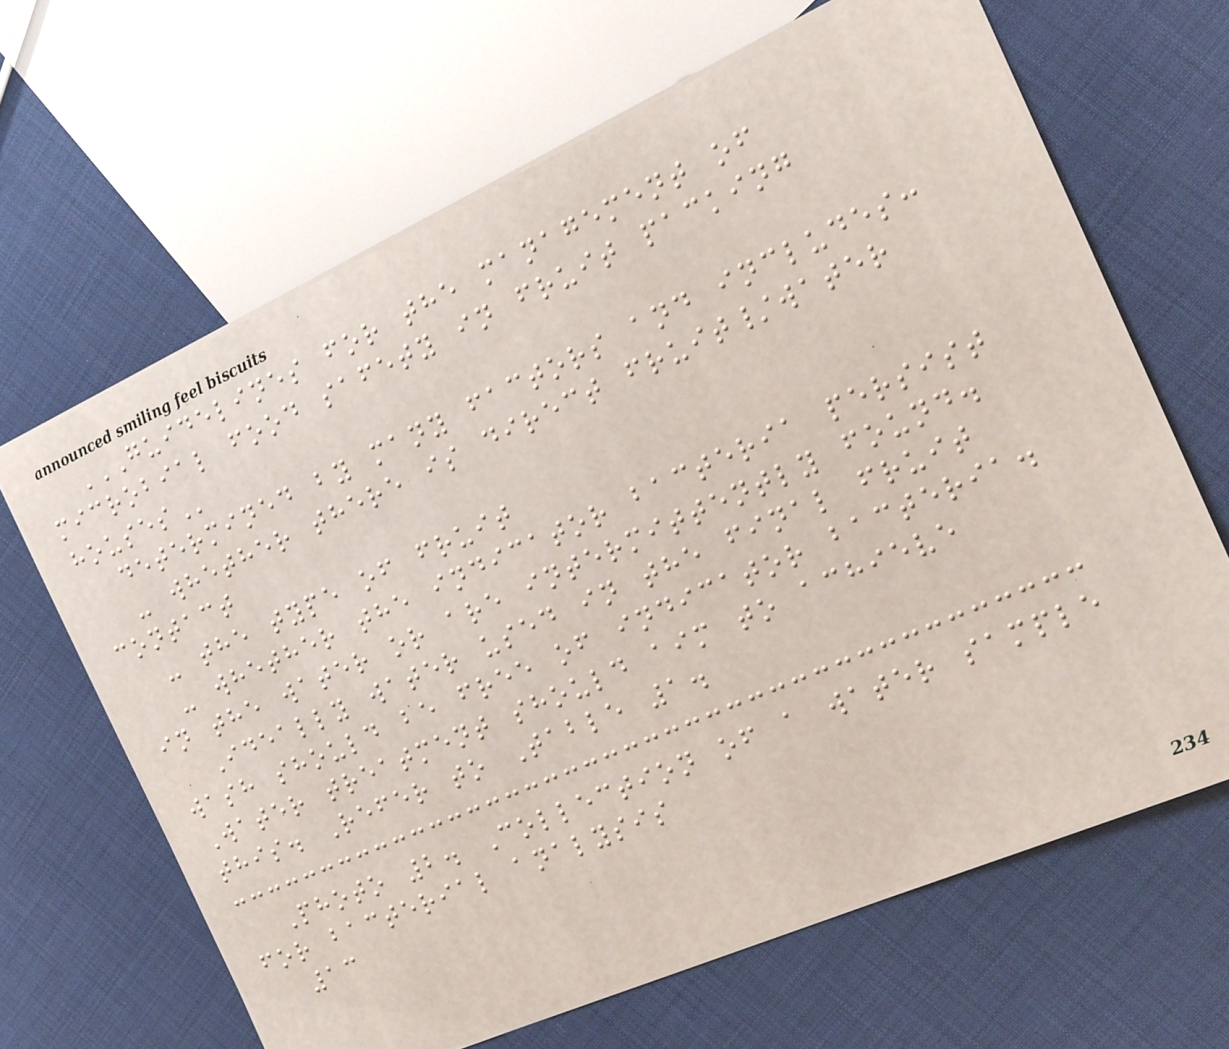GUIDELINES FOR THE MANAGEMENT OF
MICROBIAL FOOD SAFETY IN FRUIT PACKING
HOUSES
determined by many factors and includes:
- whether there is direct fruit/water
contact
- the type of fruit
- whether the indicator bacteria persist
in the water or are intermittently found.
Ideally water used in the final fruit
wash should be free of indicator bacteria.
Water treatment should aim to achieve
this. Refer to Table 1.
Photo 2. Collection of a water sample
for bacterial analysis
13
